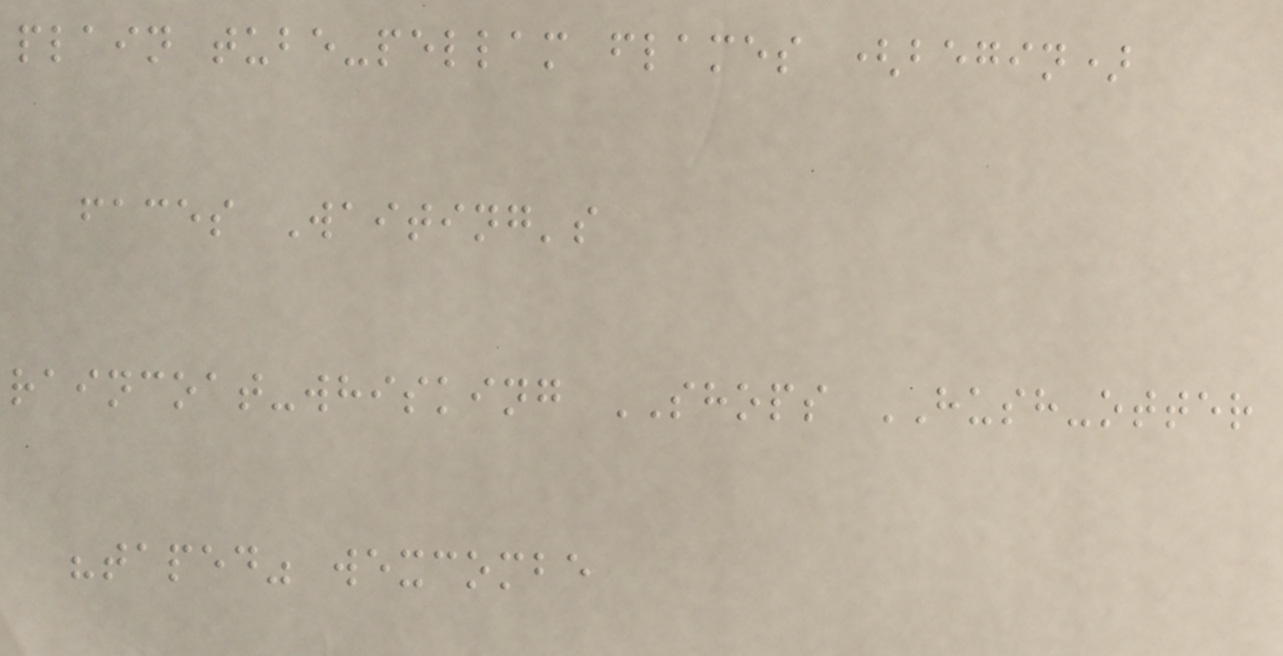plain tube-pellam flames (begin)
faces Waiting's
raincoat-whisking SHOPS HUSH-otter
"taped" wexcombe
